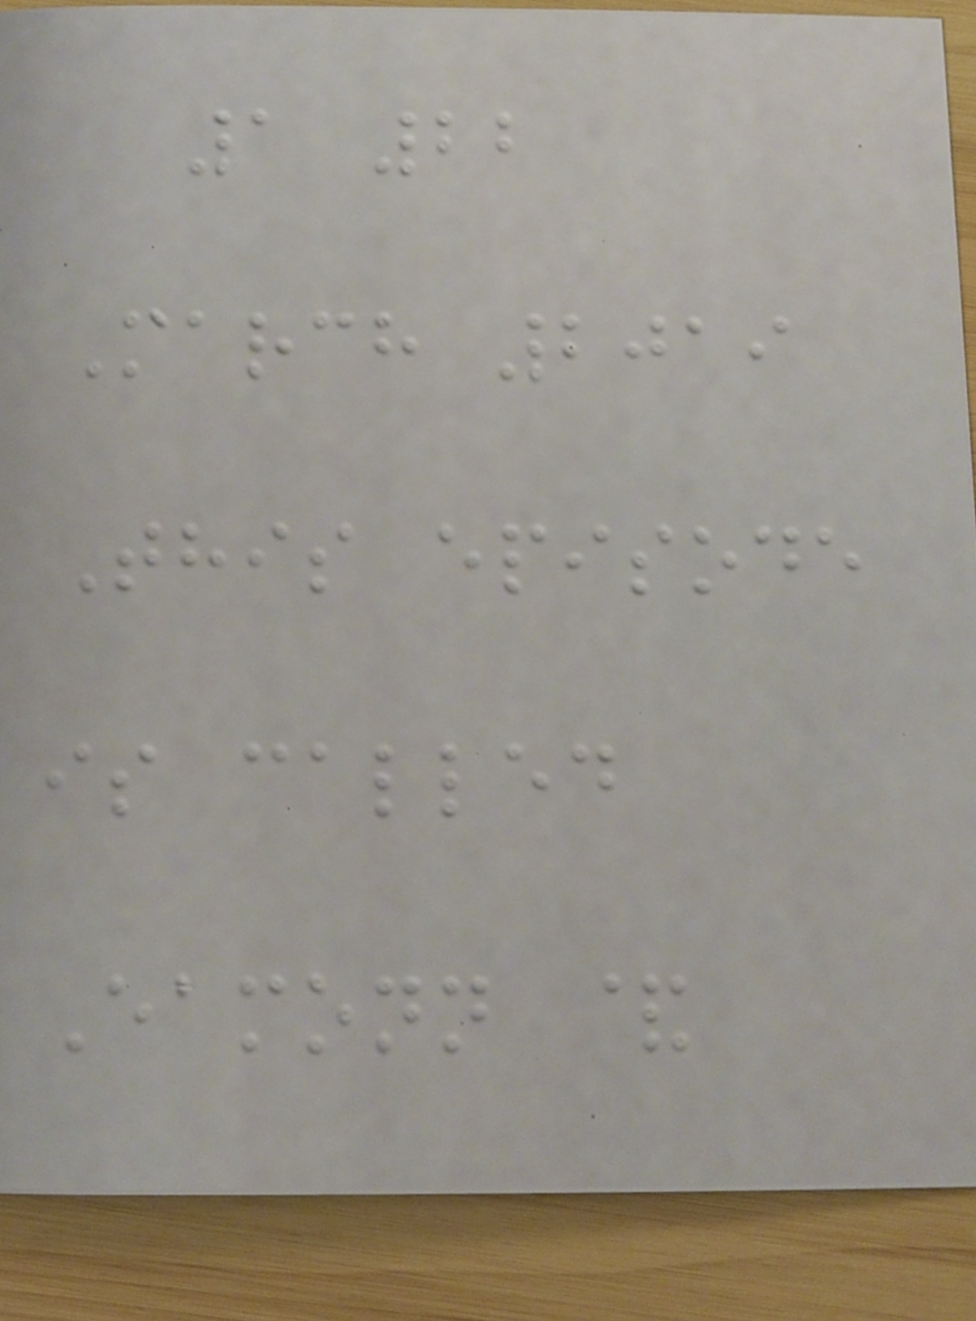1 22
March 2019
This episode
is called
Eamonn &
